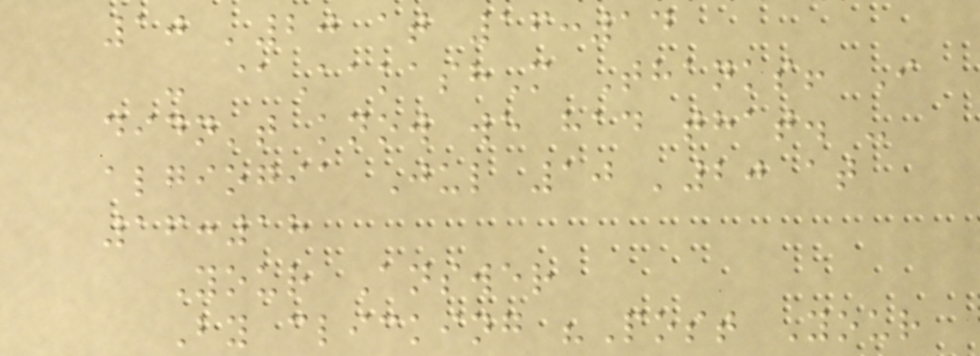10 '20 at 16:14
- @AakashM Thanks! I
didn't know we had that. -
algiogia Jul 10 '20 at
16:18
Your Answer
By clicking "Post Your
